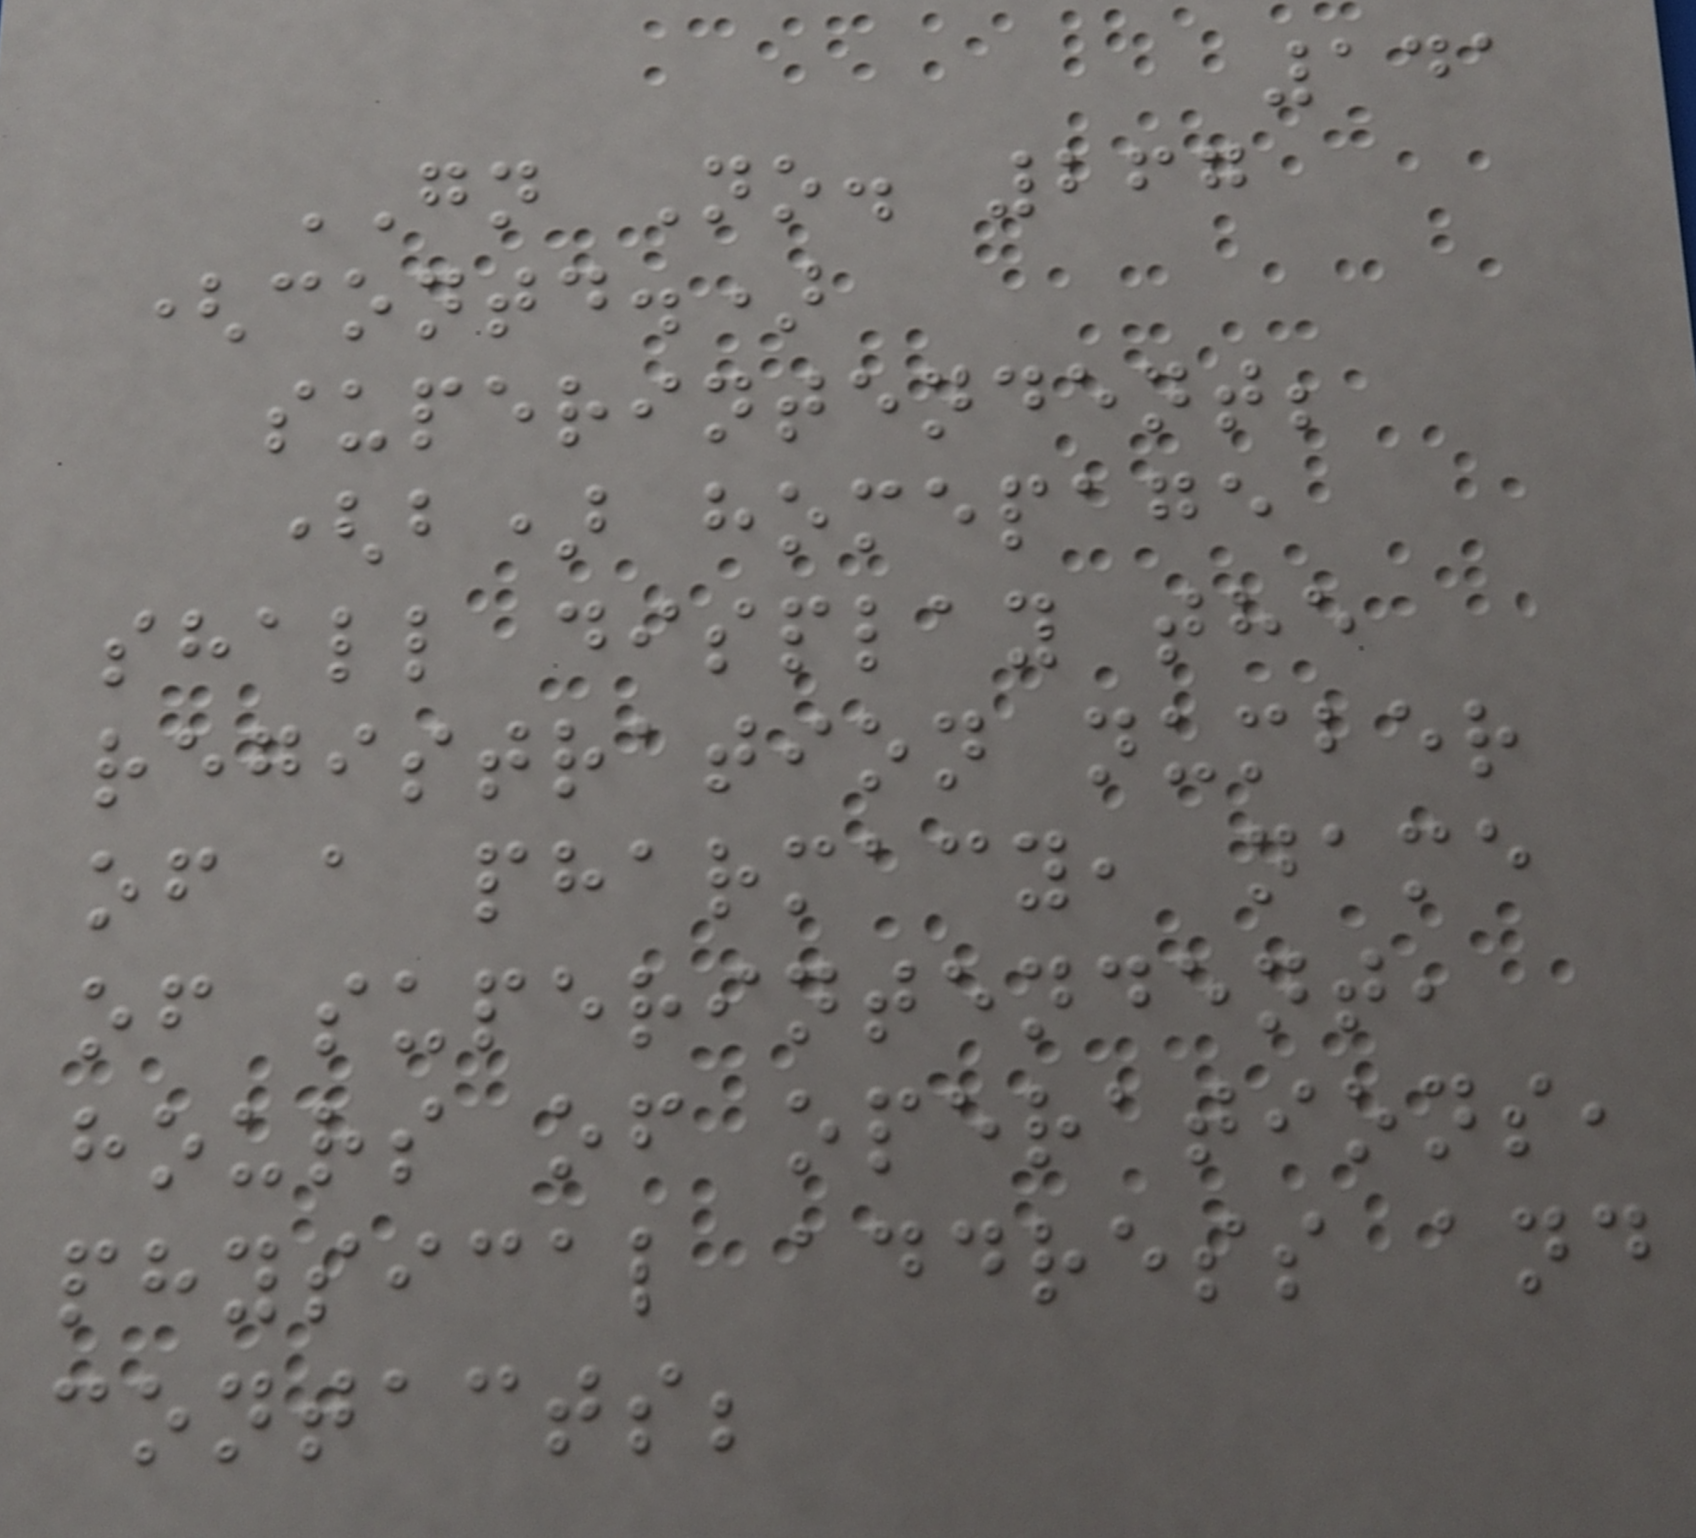141
GN No. 267
(contd.)
superintendent;
(b) homepage
shall display the
registration number
of a pharmacy, name
of superintendent,
hours of operations,
physical address and
contacts;
